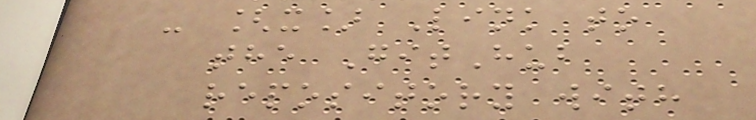- [x] Link to
the GitHub
repository with
